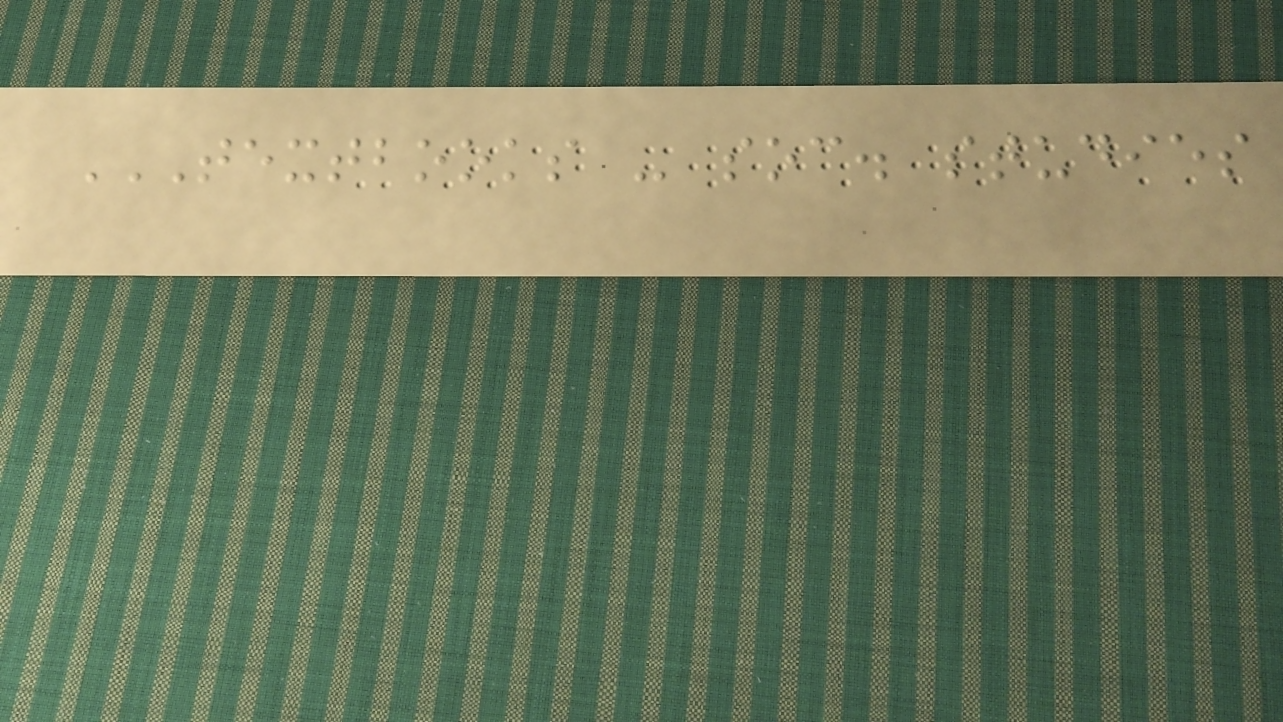TEXTBOOKS - SOC. STUDIES
